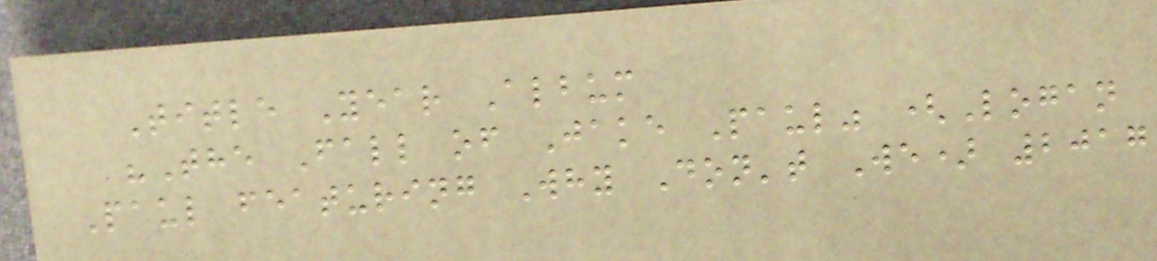Title Year Album
"The Fall of Jake Paul" (Logan
Paul featuring Why Don't We) 2017
